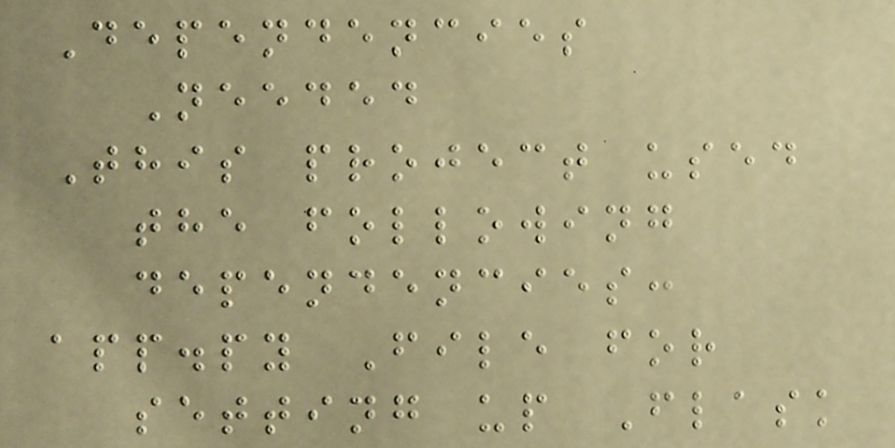Dependencies
Needed
This project used
the following
dependencies:
app.py File for
setting up Flask
